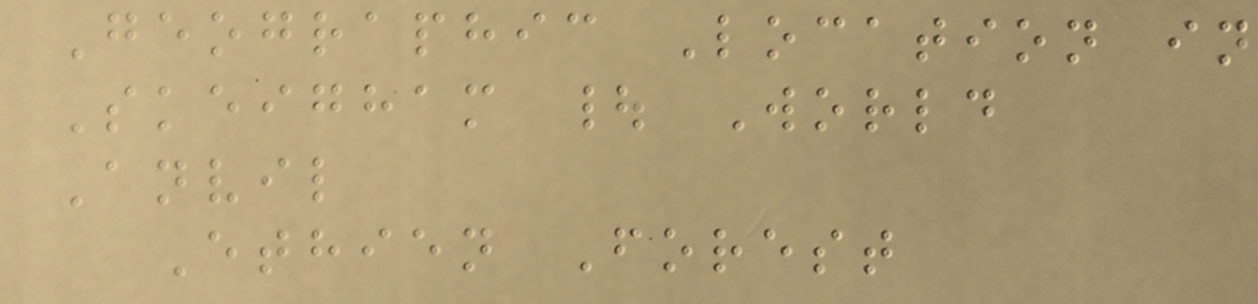Geographic Location in
Skeigham | World
Anvil
Ethien Forest
